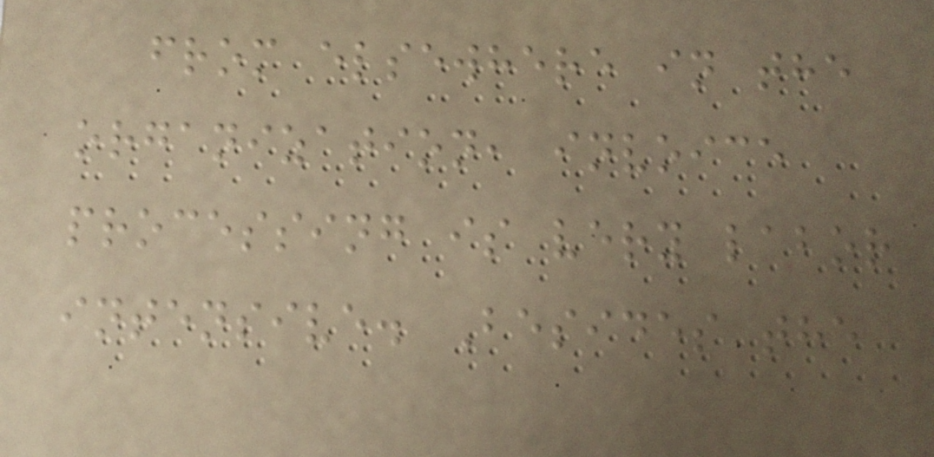from elsewhere in the
organization, invoice
processing is very labor
intensive. Besides the
